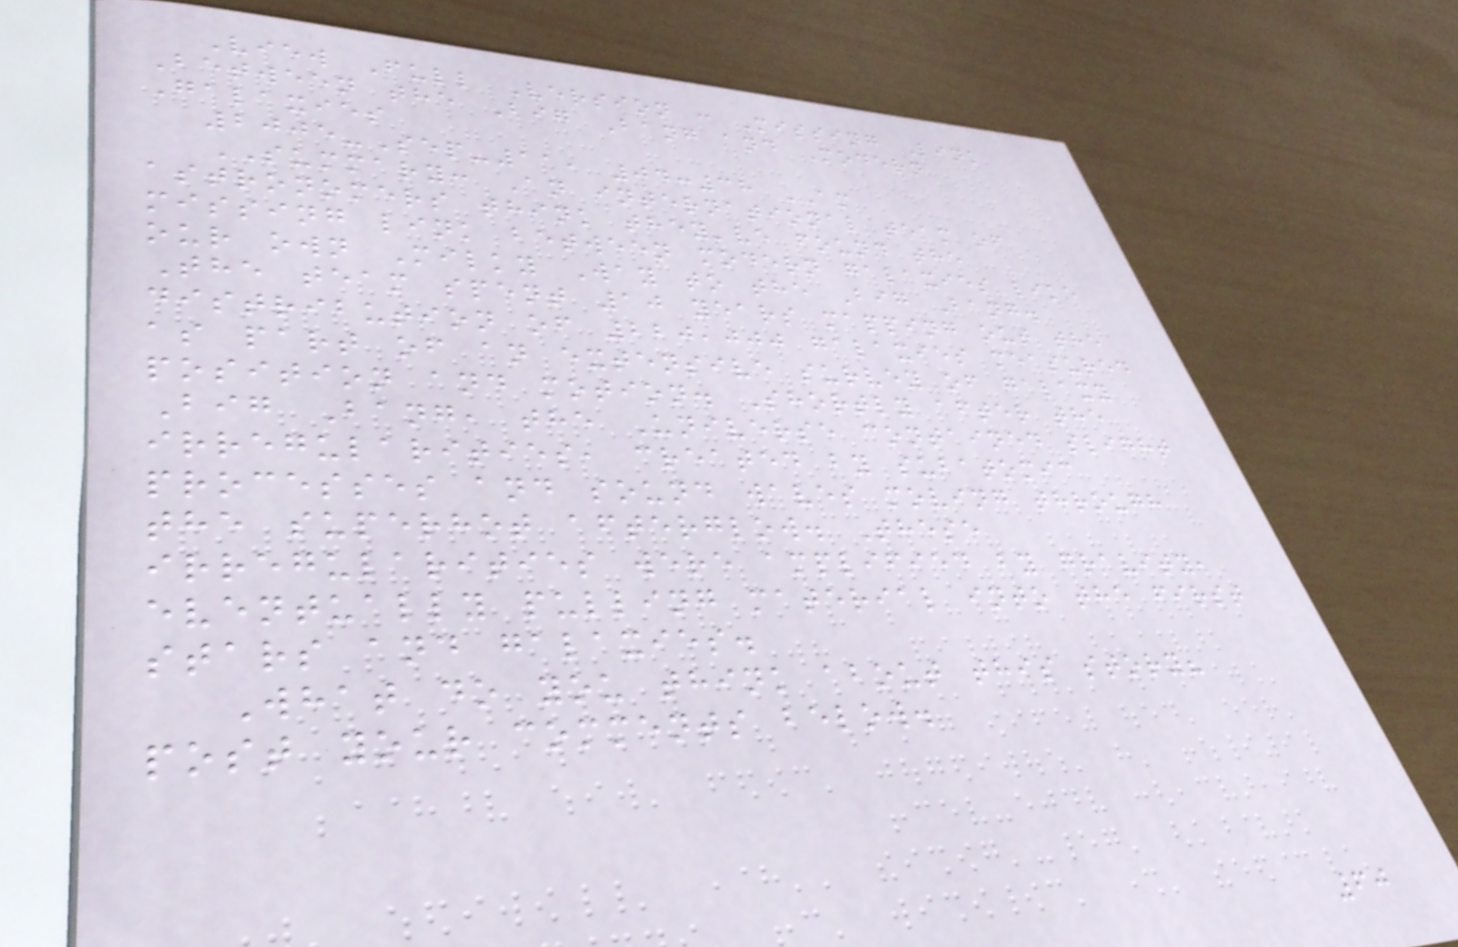View Full Version : Missing Link
Between the Big Bang and Modern
Galaxies
2005-Sep-11, 04:38 AM
SUMMARY: An international team of
astronomers think they've found the
missing link between modern galaxies like
our own Milky Way to the Big Bang.
The team spent 10 years mapping out the
distribution of 220,000 galaxies measured
as part of an extensive survey of galaxy
position and motion. Shortly after the
Big Bang, the Universe contained slight
irregularities, created by subatomic
processes and sound waves moving through
the superhot afterglow. These
irregularities were amplified by gravity,
eventually pulling material into the first
stars and galaxies.
What do you think about this story?
post your comments below.
60
